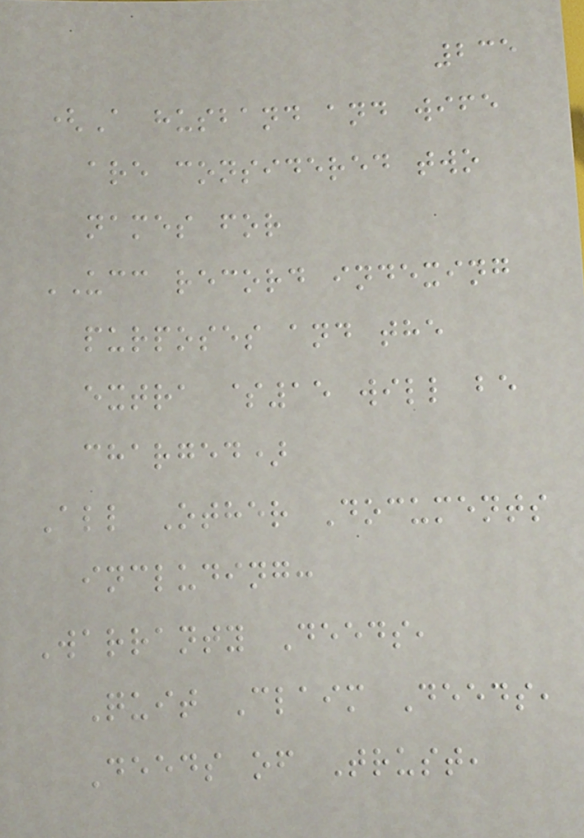235
(A husband and wife
are considered two
names for
UCC record indexing
purposes and the
extra $15 will be
charged)
All Other Documents
including:
Warranty Deeds,
Quit Claim Deeds,
Deeds of Trust,
